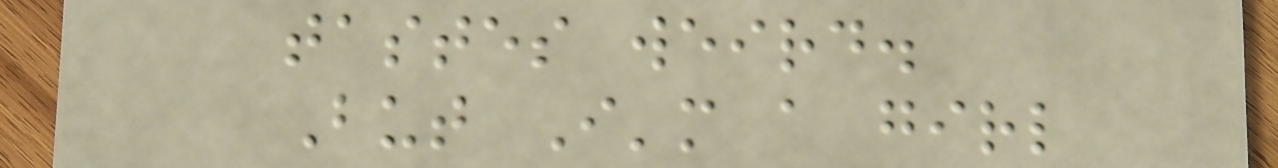tastes weird.
But I'm a girl
